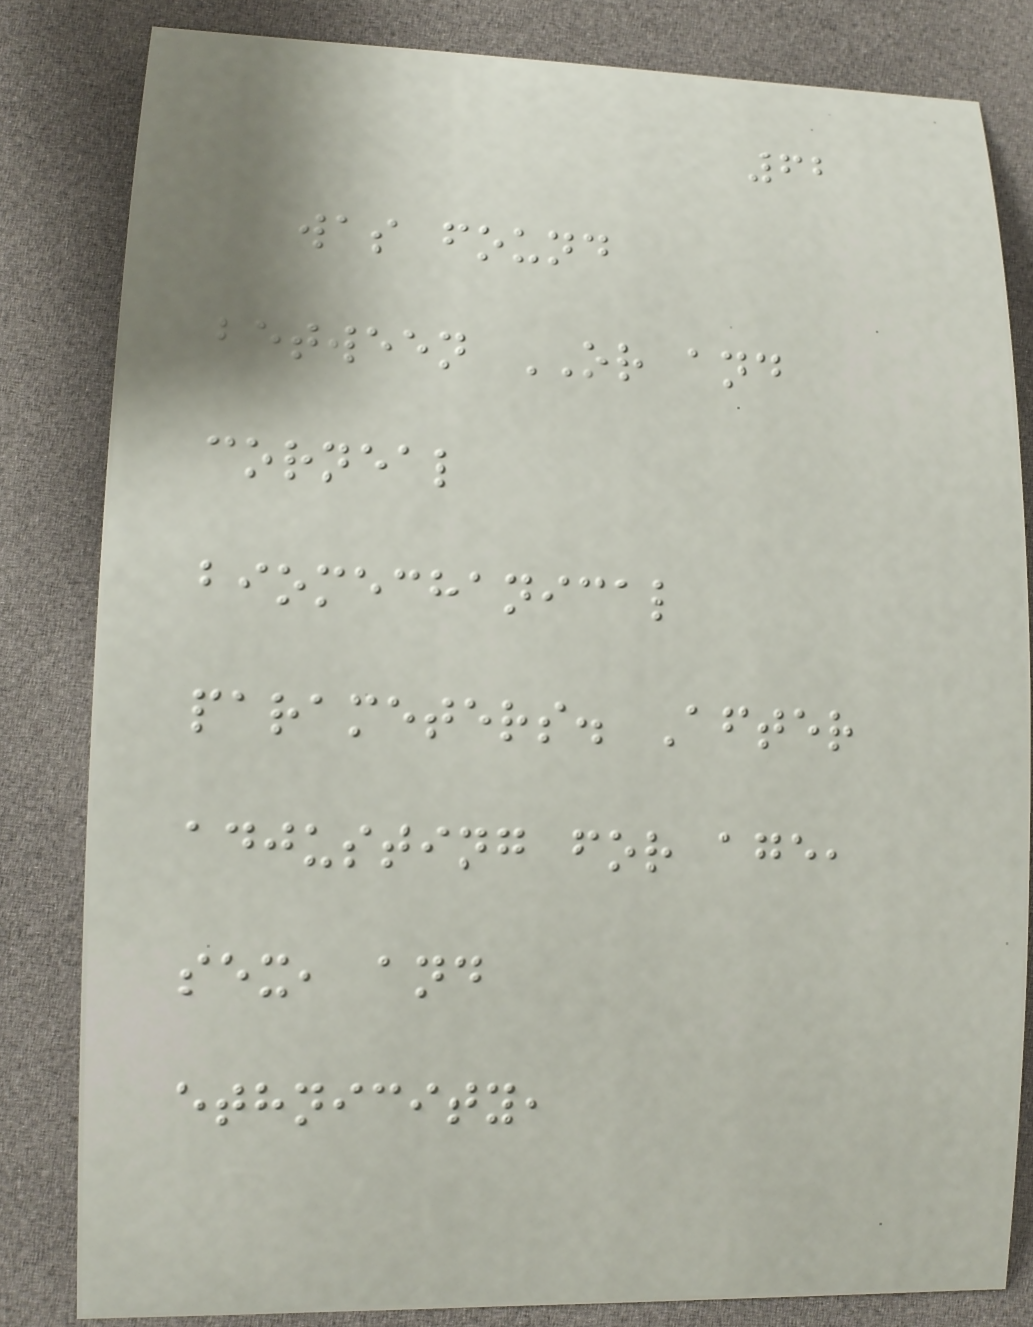62
was found
between OR and
corneal
biomechanical
parameters. After
adjusting for age,
sex, and
ethnicity,
